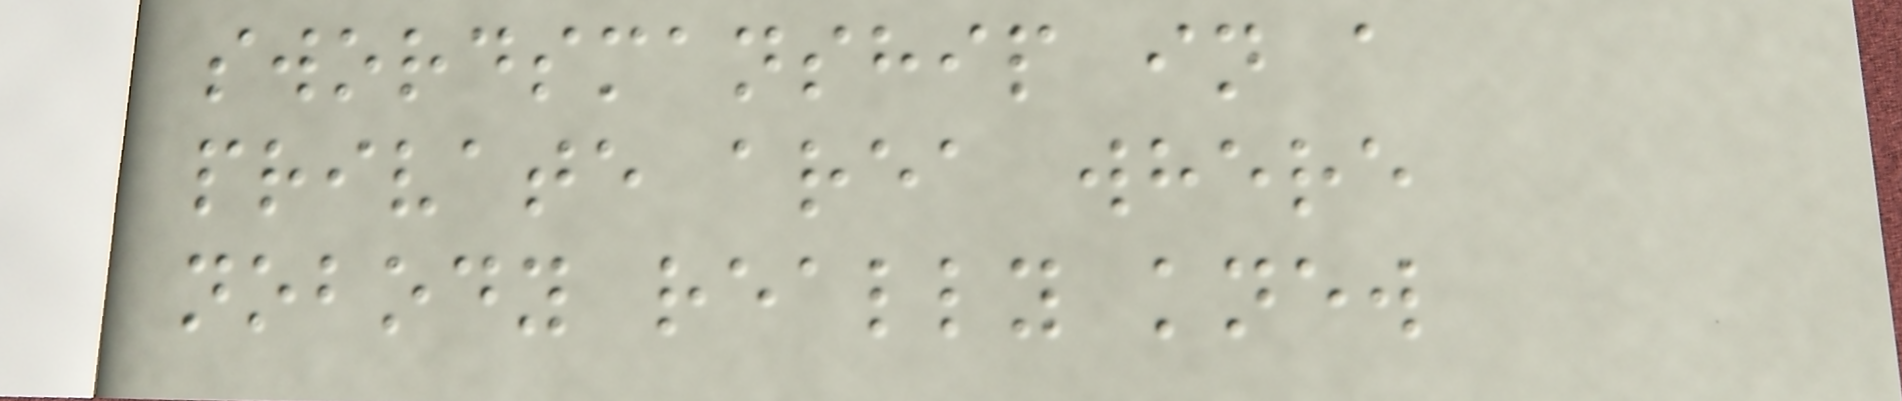swordsmanship in a
private area where
nobody really knew
